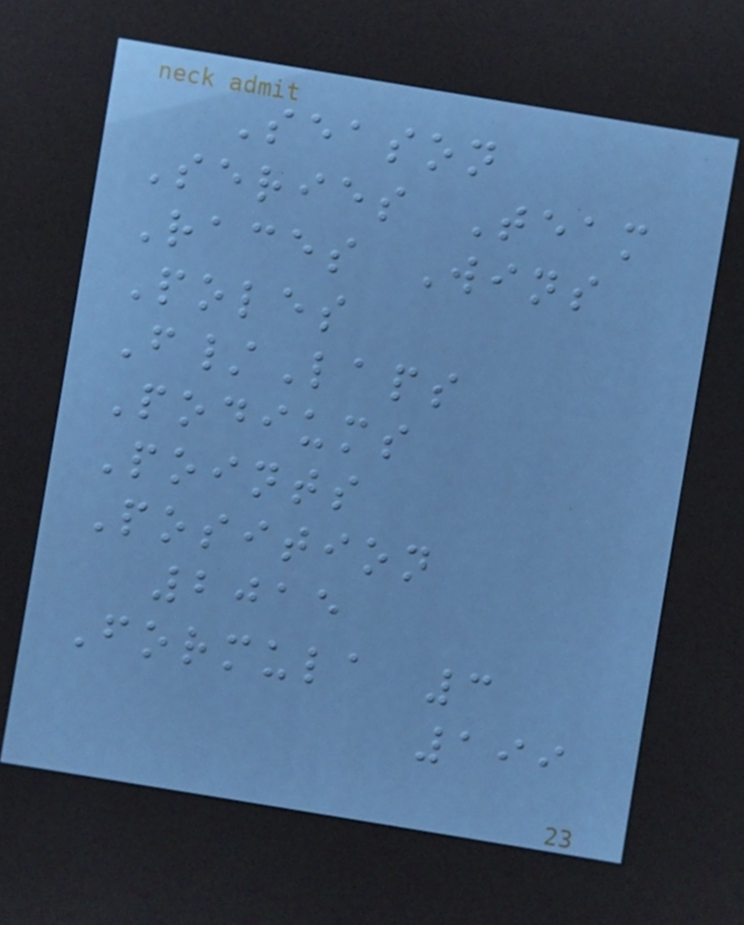Season
Series Team
Races Wins
Poles
F/Laps
Podiums
Points
Position
2015
Formula 3
199
